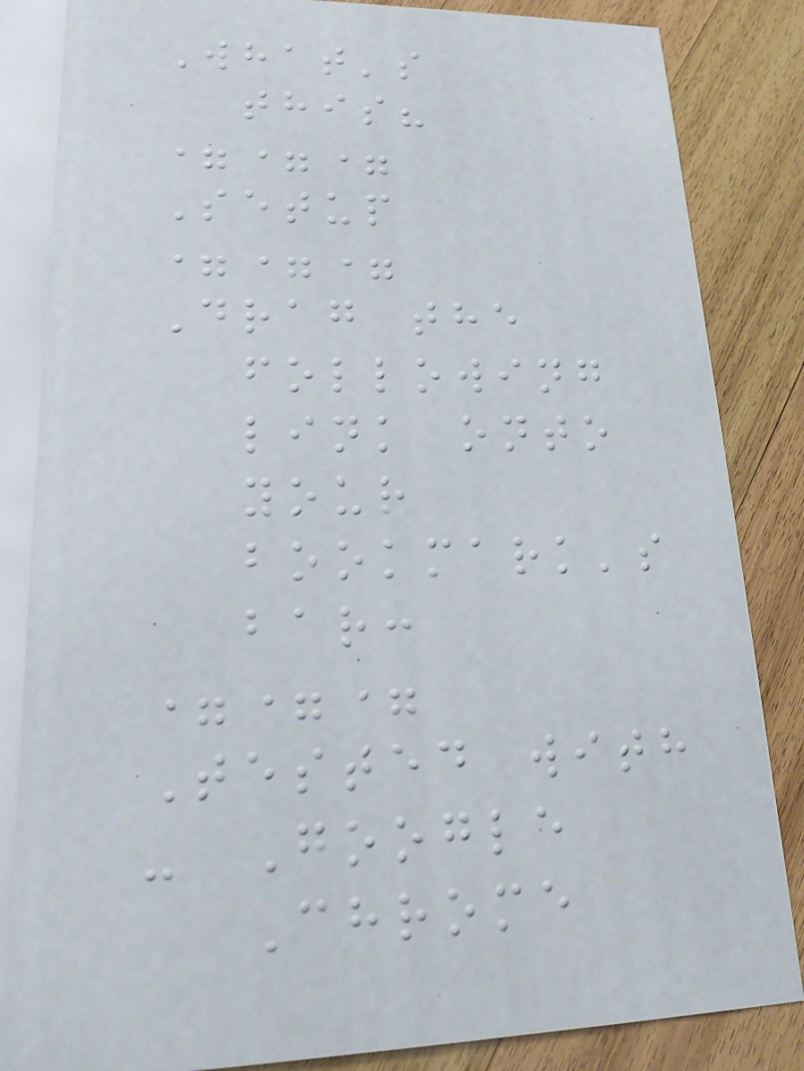What's
this?
===
Setup
===
Drag the
following
link onto
your
bookmark's
bar:
===
Tested with
- Google
Chrome
